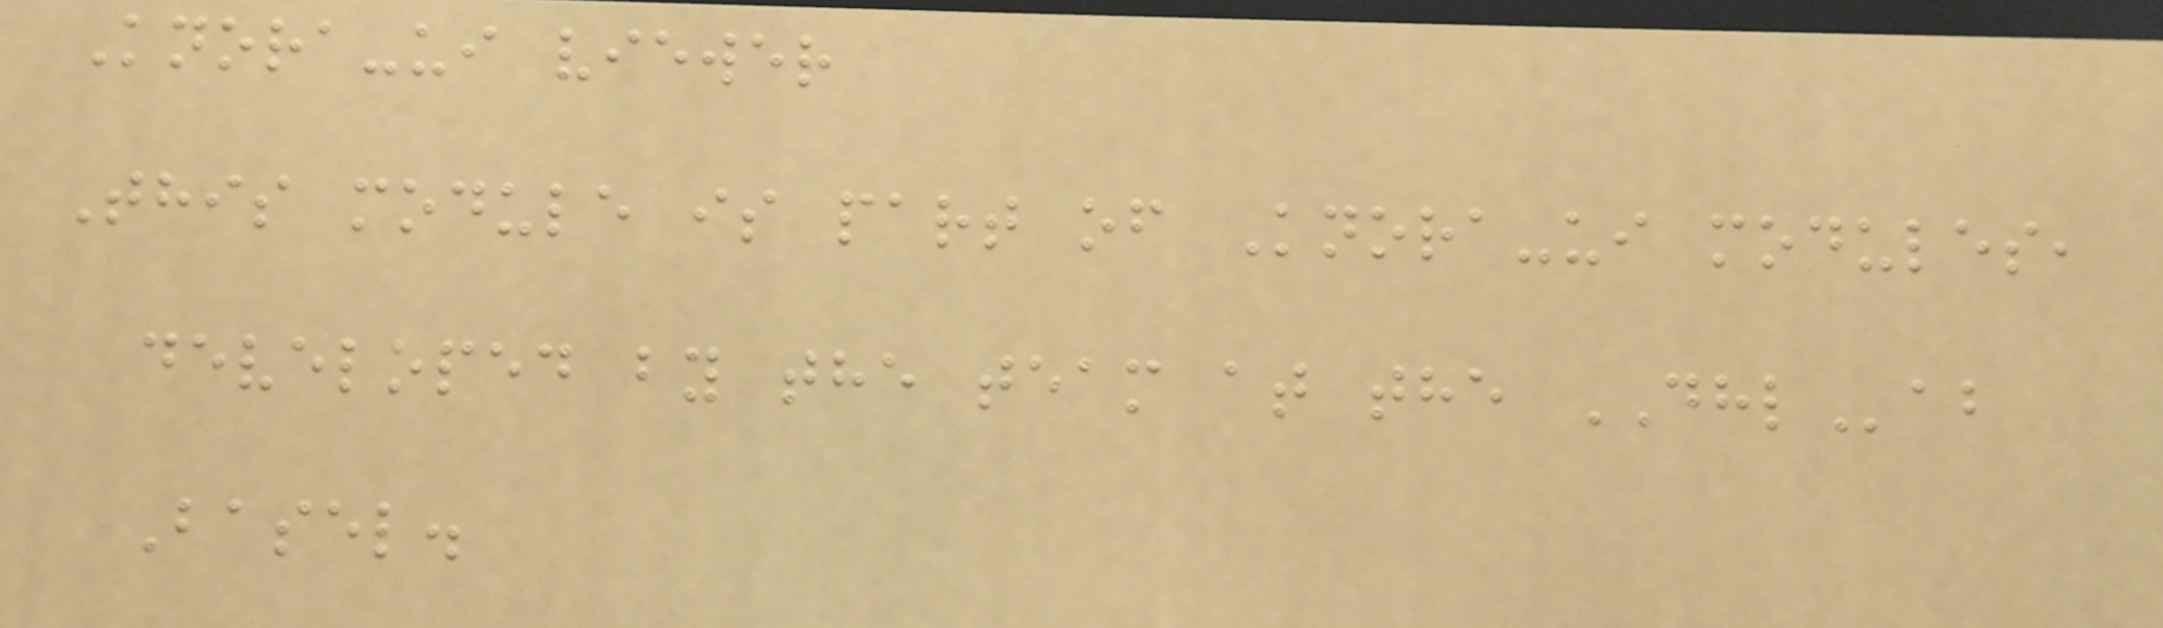Knora-ui viewer
This module is part of Knora-ui modules,
developed by the team at the DHLab
Basel.
